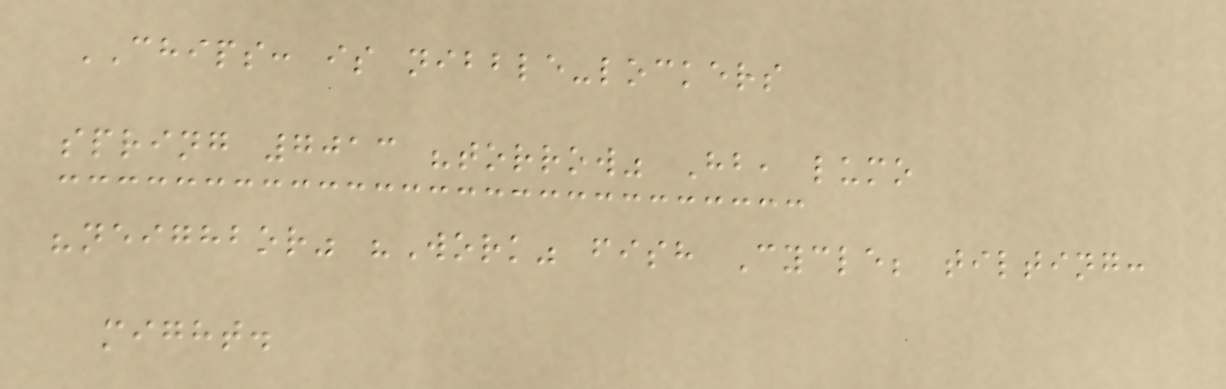CHIPS: is nibble-lockers
spring 7013 "torrow" Hb, lumo
"neighbor" "Work" fish Cycle; tilting:
might.
